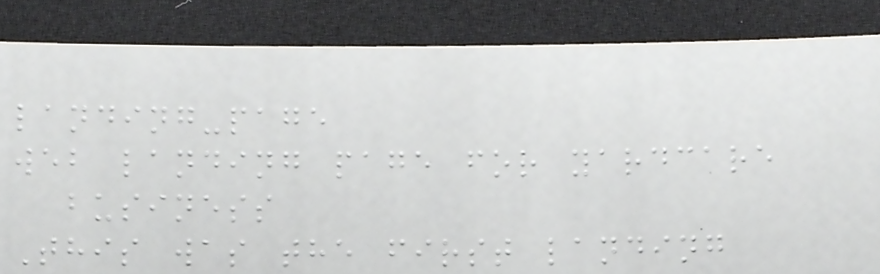landing-page
web landing page for yardcare
business
This was the first landing
